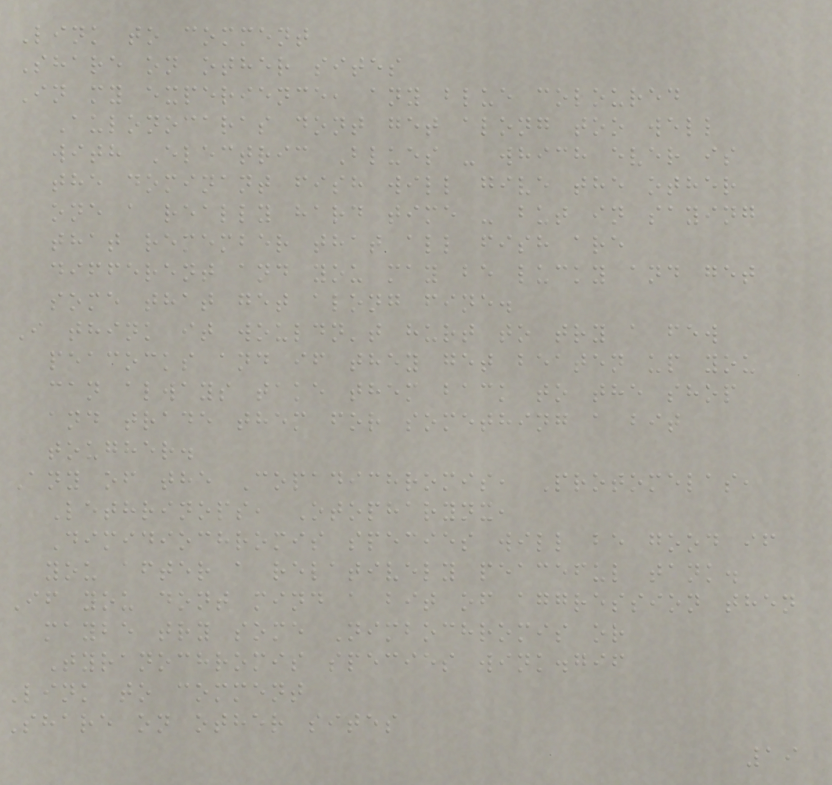Link to comment
Share on other sites
In my experience, any blue coloured
Aulonocaras dont get along too well
with Electric Blues - which ever is
the dominant fish will give the other
one a really hard time - but in saying
that remember that all fish are
different and you may be lucky and get
some that get along fine.
I think it wouldn't hurt to try a few
peacocks and if they get beaten up you
can always take them back to the shop
and trade them for something a bit
tougher.
Any of the Copadichromis, Protomelas,
Lethrinops, Otopharynx,
Dimidiochromis species will be good if
you after a relatively peaceful tank.
If you dont mind a bit of aggression then
maybe try some Nimbochromis or
Tyranochromis species wink.gif
Link to comment
Share on other sites
19
